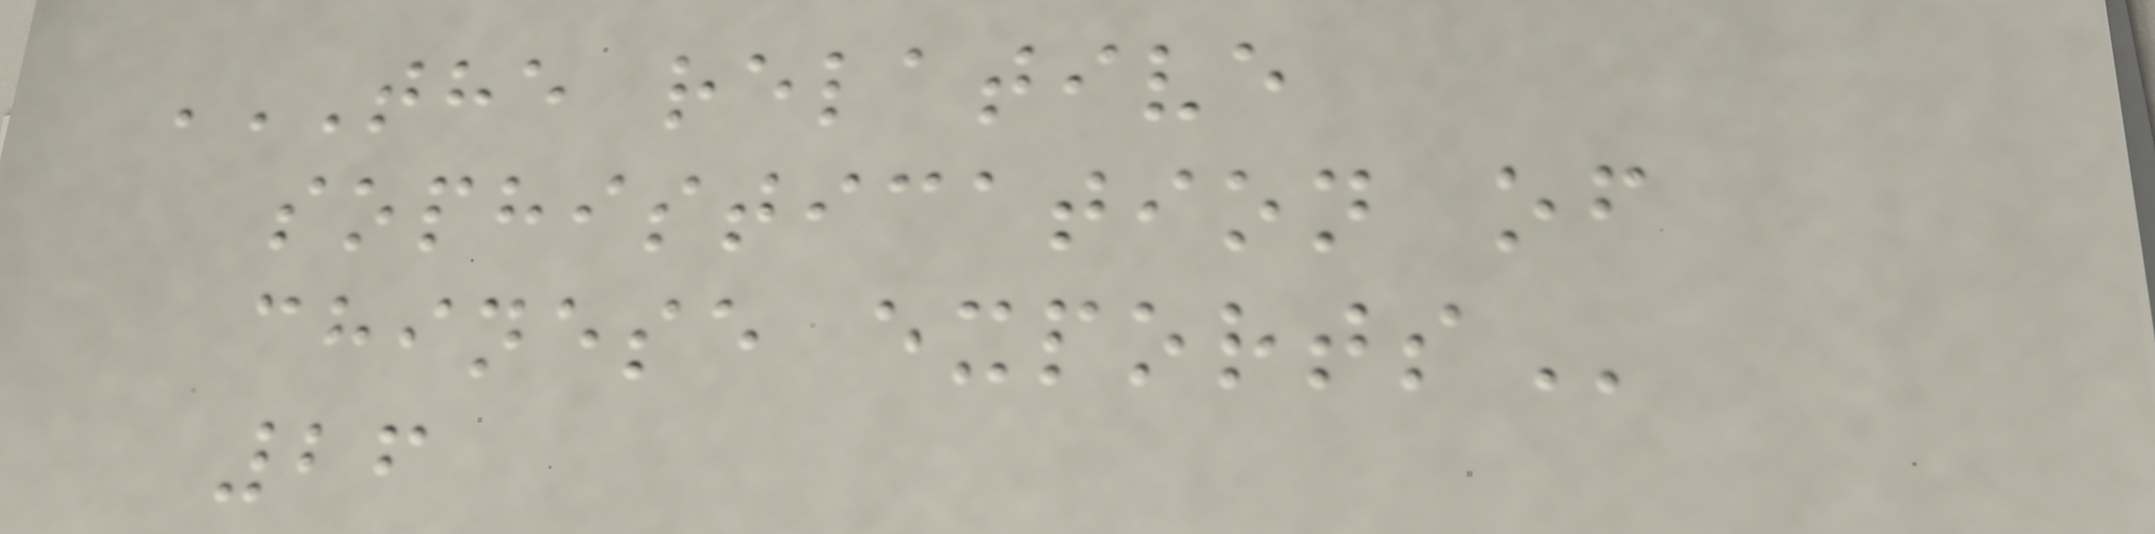THE RELATIVE
SOPHISTICATION OF
CHINESE EXPORTS
26
